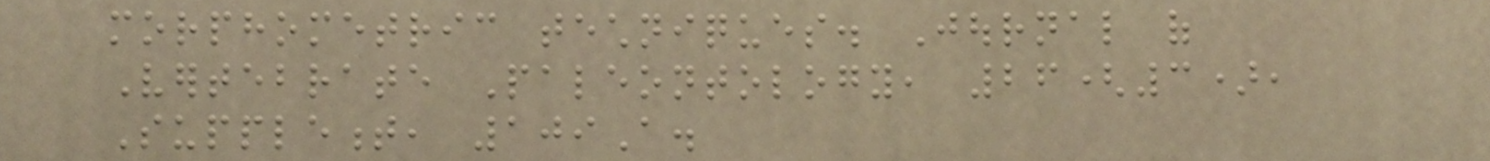morphometric techniques. Journal of
Vertebrate Paleontology, 26(3),
Supplement, 109A.
